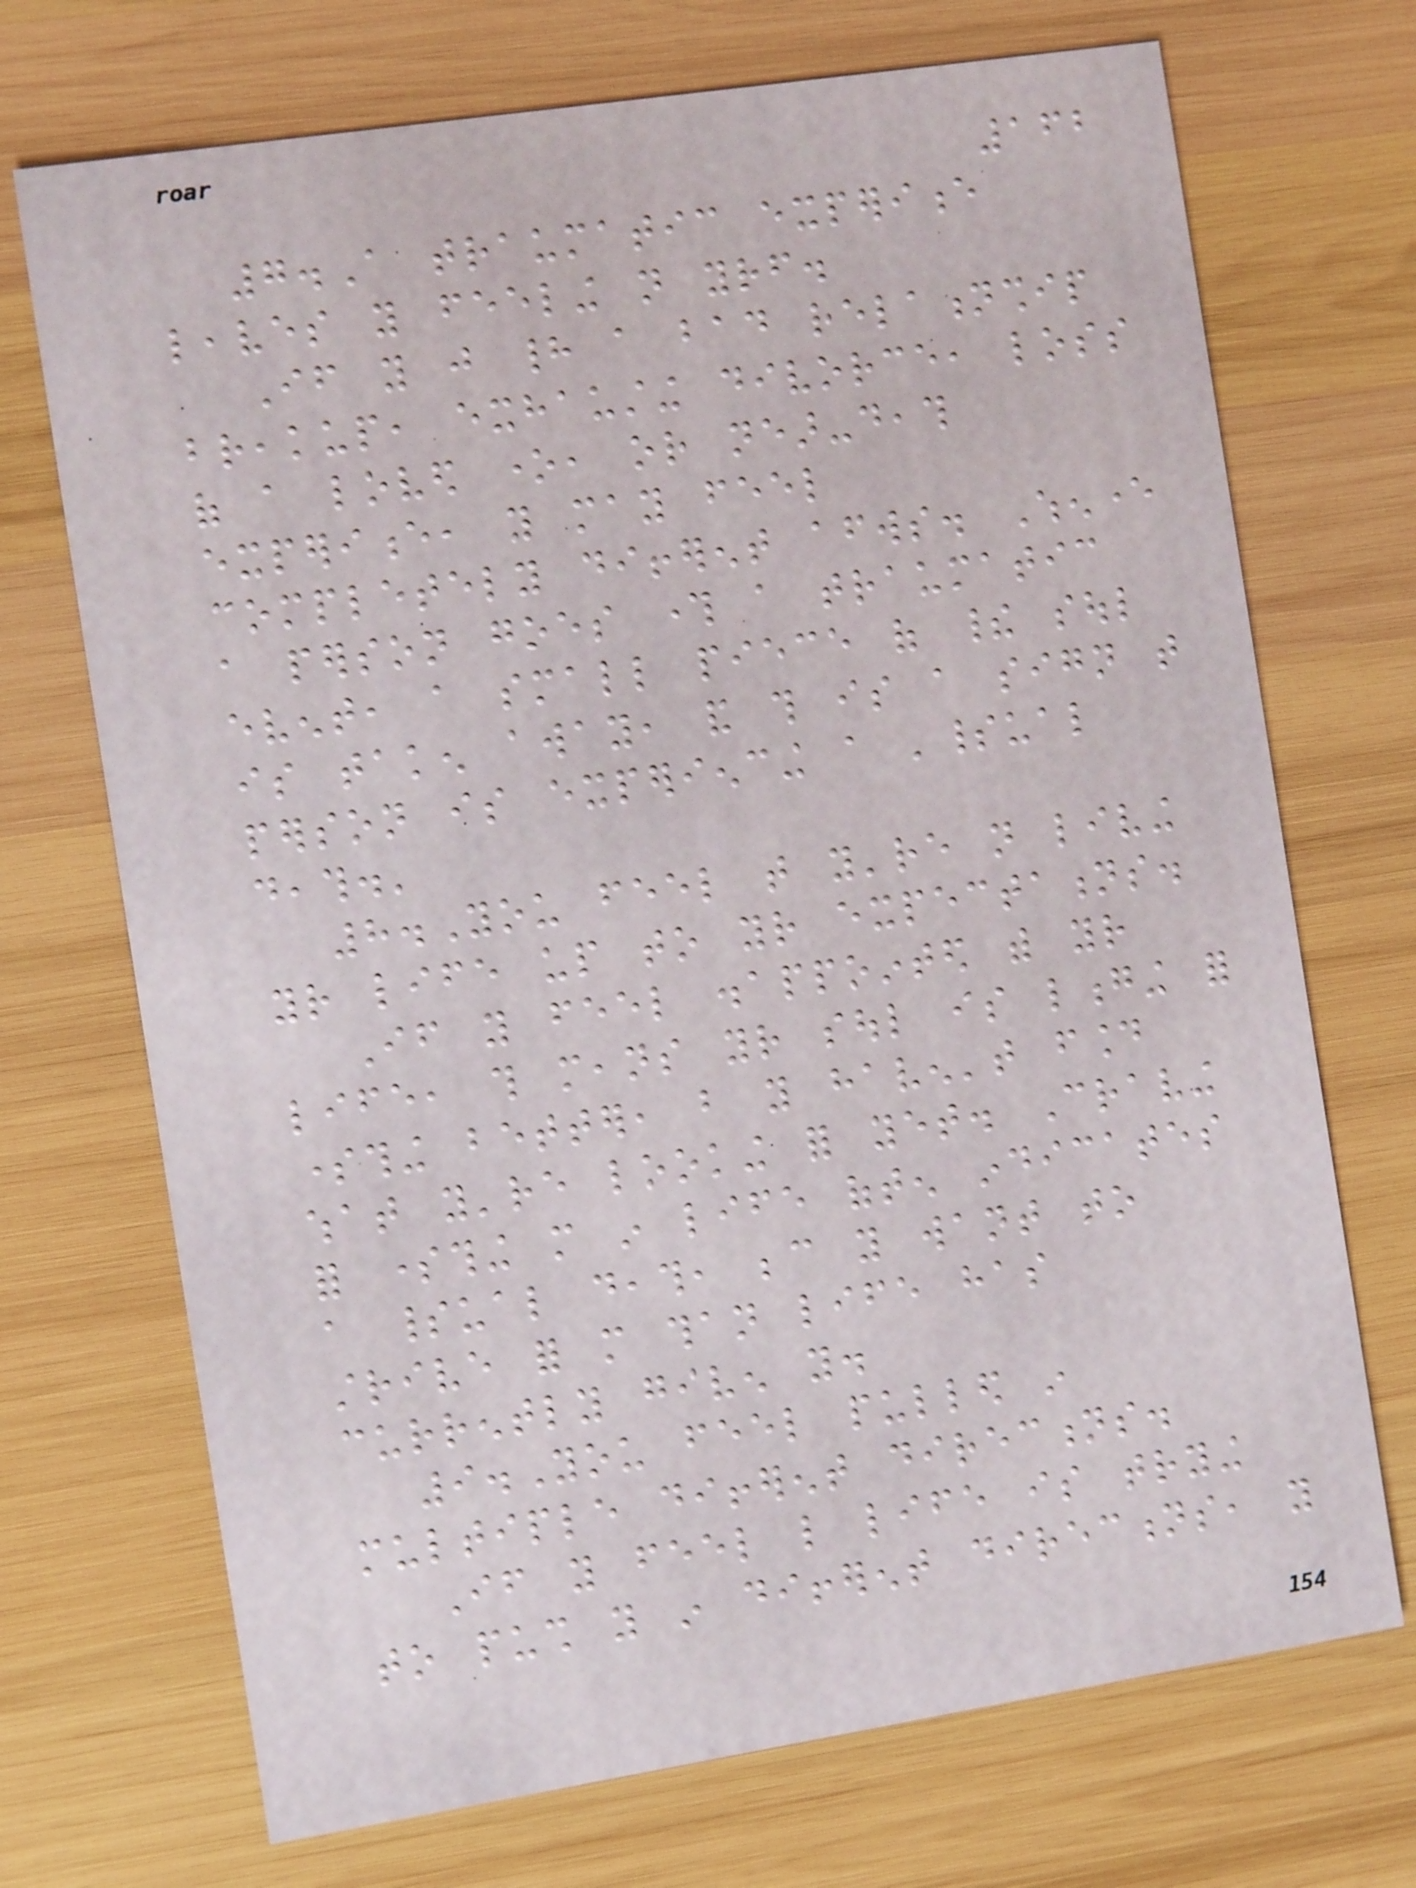162
7.A traumatic experience
leaves you feeling not yourself.
If you just had a bad relationship
breakup, exhausting divorce, loss
of a loved one, or near-death
experience, you may feel
completely different afterwards. Whenever
a person goes through a traumatic
event, a small piece of their soul
is taken away, and this is a sign that
person is experiencing a 'spiritual
death.'
8.You feel that you're not living
your life up to your expectations.
If you feel disappointed with your
life, this means your soul is longing for
something better, but you haven't found
what you're looking for yet. Craving
for something more in life often indicates
a spiritual death, because you want to
strive for more than life has
currently given you.
9.You feel pulled in
multiple different directions.
If you feel like life is trying
to push you in different directions, you
